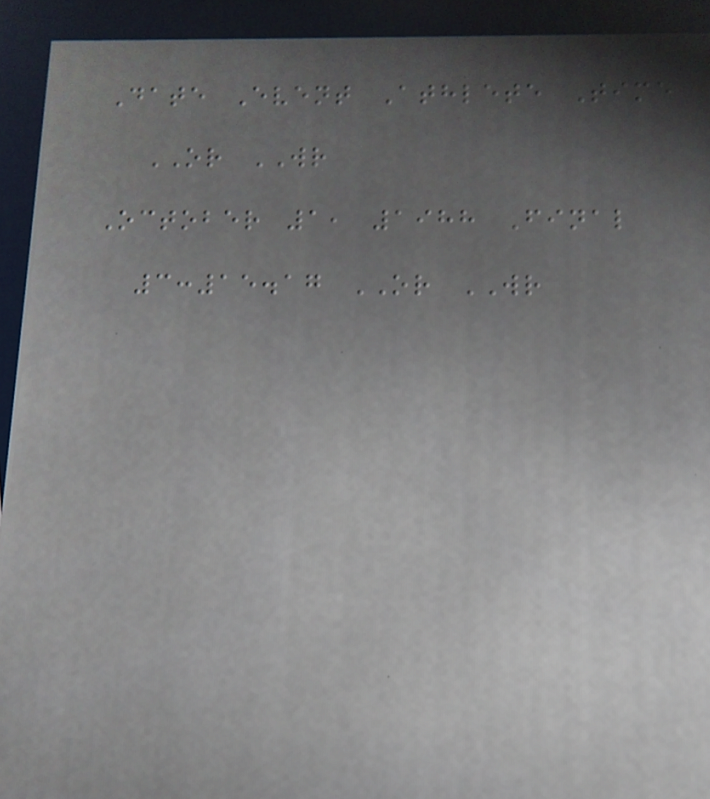Date Event Athlete Time
OR WR
October 1, 1988 Final
3:15.17 OR WR
